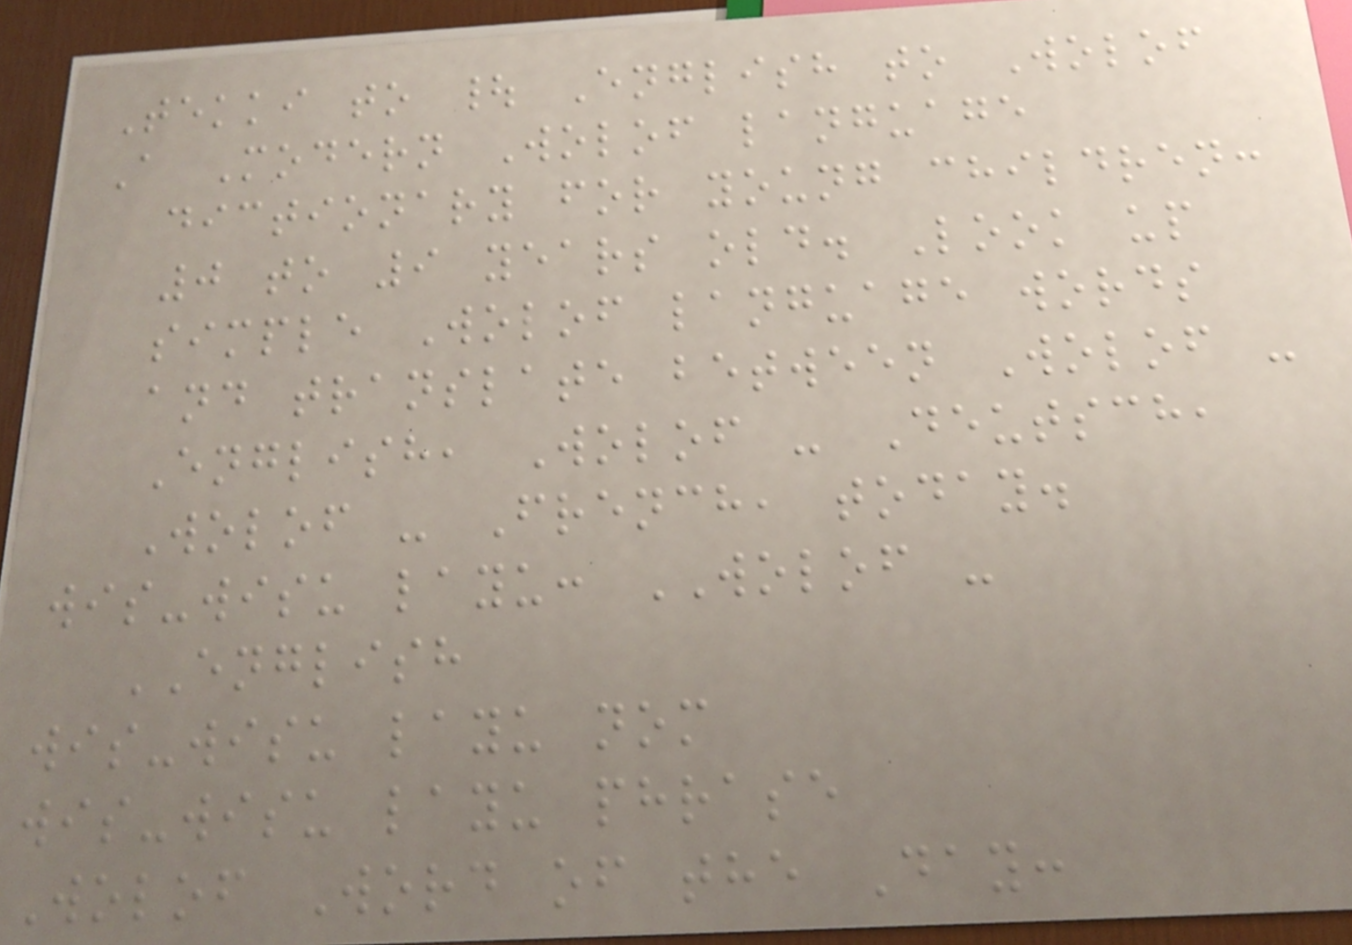Tekki to | English to Wolof
A Modern Wolof language
dictionary for young children:
0 to 9 years old. Look up
simple Wolof language words
and translate between Wolof -
English, Wolof - Deutsch,
Wolof - French, today.
wis-wisu layu: WOLOF -
ENGLISH
wis-wisu layu nom
wis-wisu layu phrase
Wolof Word of the Day:
